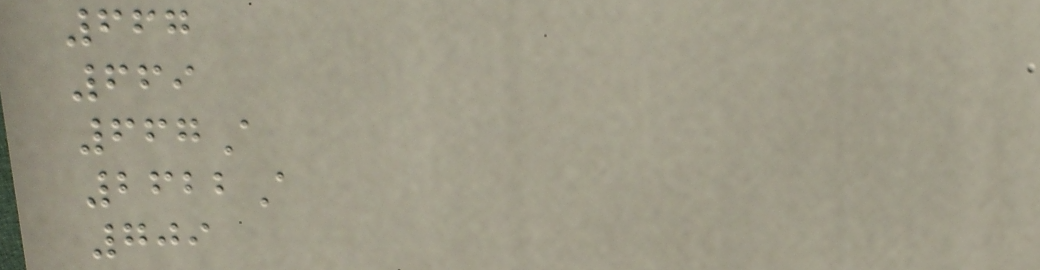667
669
667A
2622A
709
